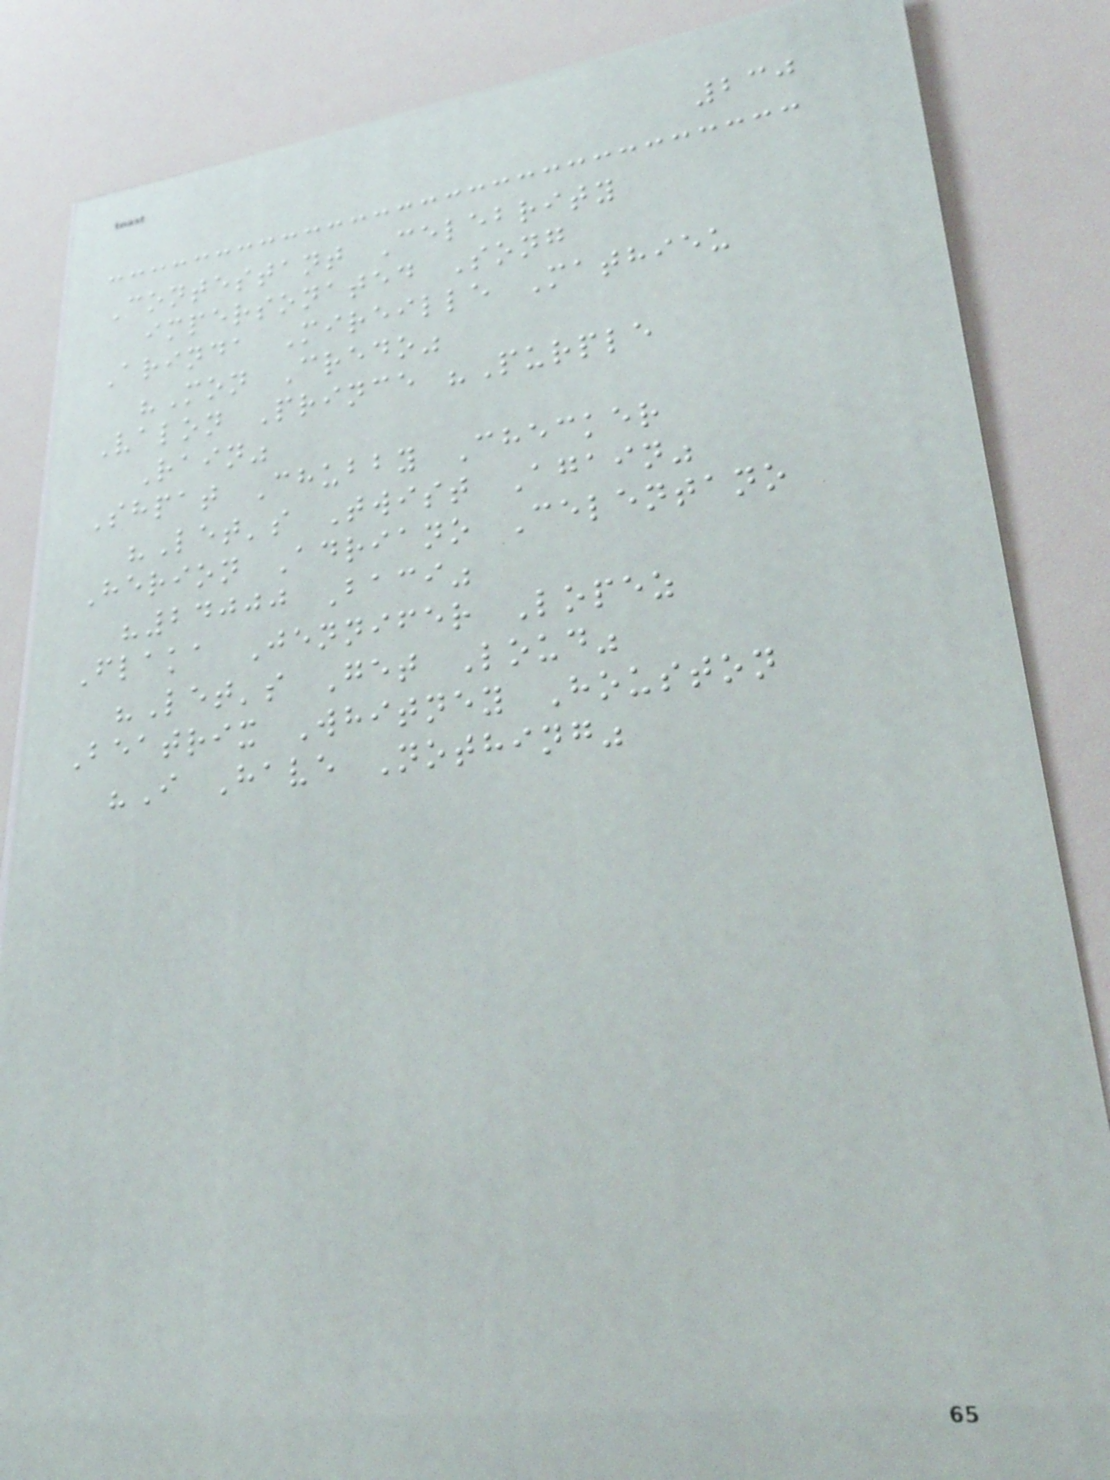230
Contestant Celebrity
impersonated Song
Arinda Mireille Mathieu
"Mon Credo"
Valon Prince "Purple
Rain"
Shpat Chubby Checker
"Let's Twist Again"
Herion Adriano Celentano
"24000 Baci"
Flaka Jennifer Lopez
"Let's Get Loud"
Beatrix Whitney Houston
"I Have Nothing"
